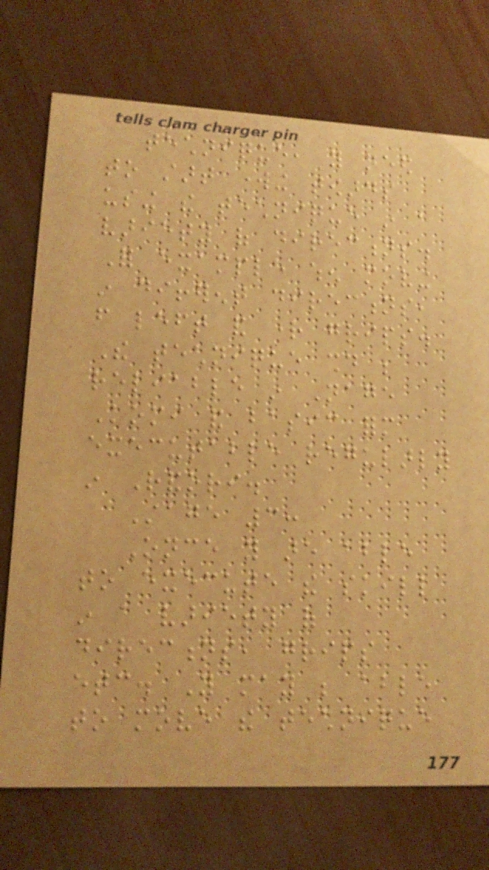technique, you need
to start working towards
using the technique in a
variety of directions.
For example when moving
in different directions,
from left and right grips.
The technique should be
reliable in Nage
Komi and basic form
executable regularly
in Randori.
Stage 3:
Once you are able
to execute the skill
in a variety of
directions, grips
etc. You may be able
to move the technique
